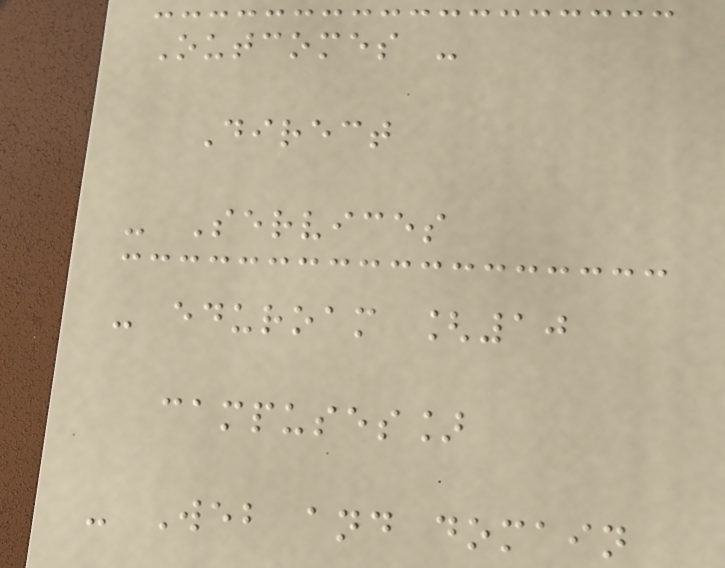Outcomes -
Direct
- Services
- eduroam [10
campuses]
- Web and domain
